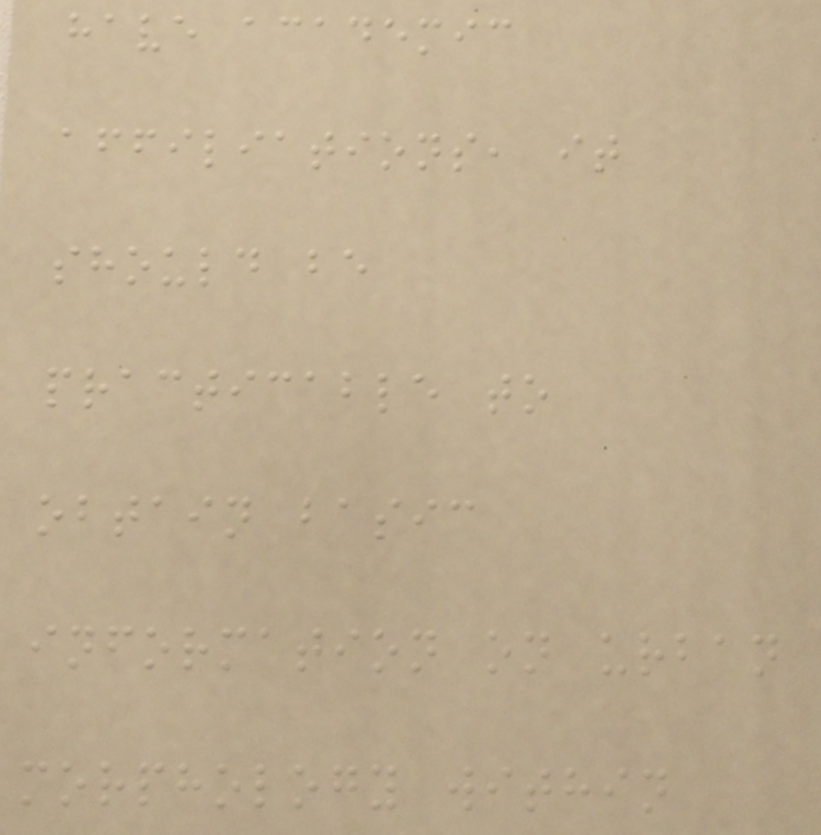have academic
affiliations, it
should be
practicable to
obtain basic
information on urban
morphology within
